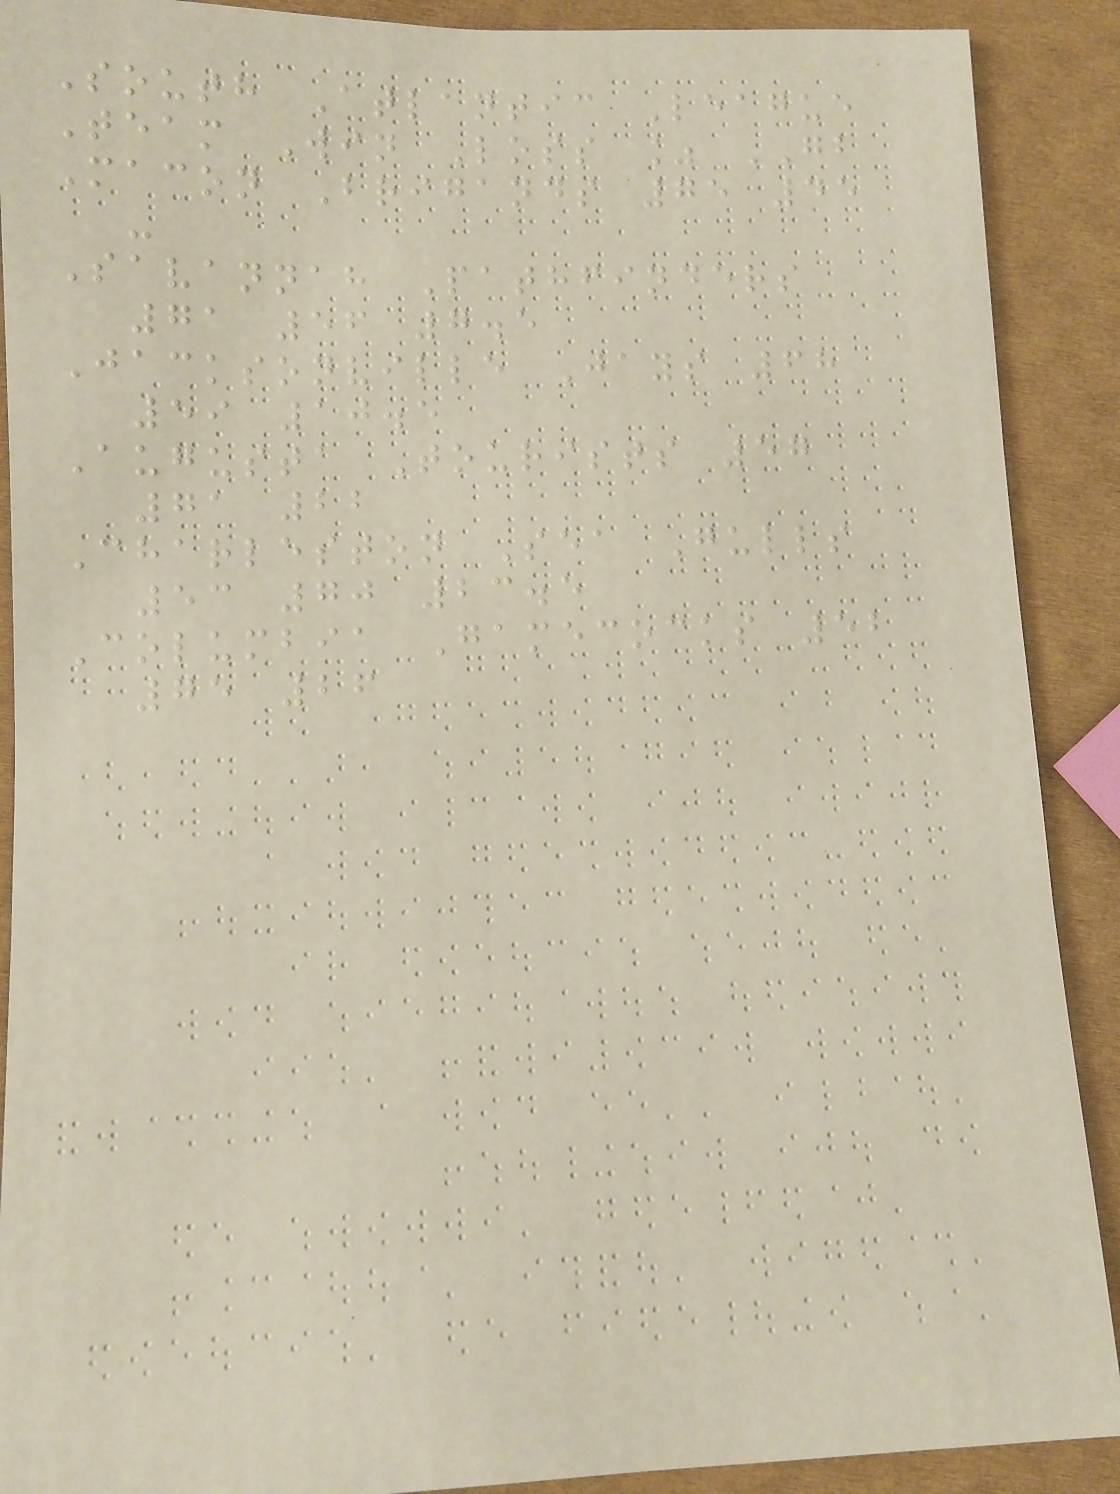South Atlantic League
Team Win Loss % GB
Macon Brigands 75 45
-
Savannah Pathfinders
71 56 7.5
Jacksonville Jays 68
59 10.5
Augusta Tourists 57
71 22
Charleston Sea Gulls
53 70 23.5
Columbia Gamecocks 52
75 26
